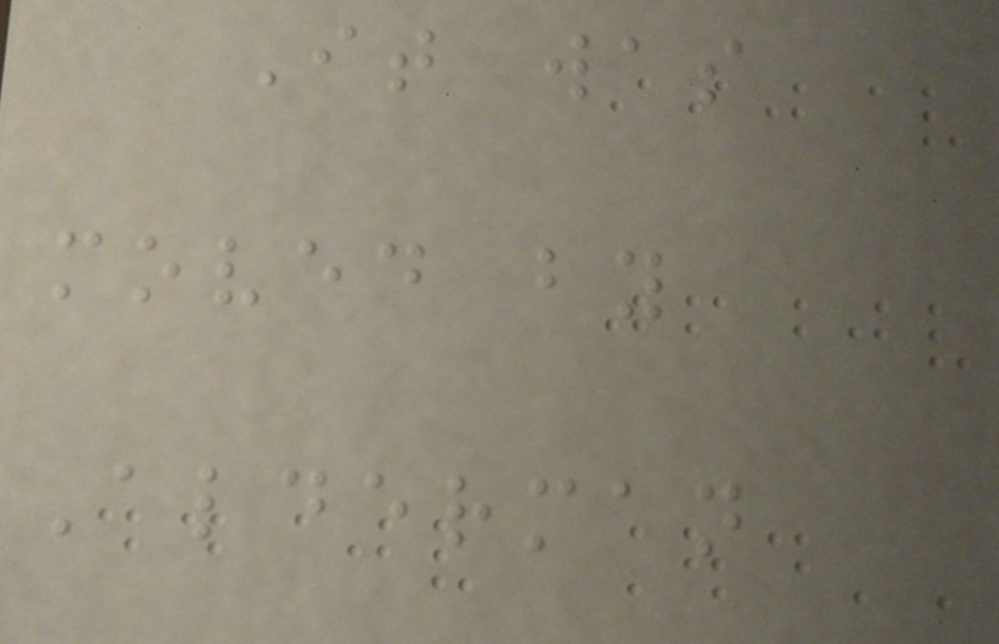It was
moved by
Alderman
